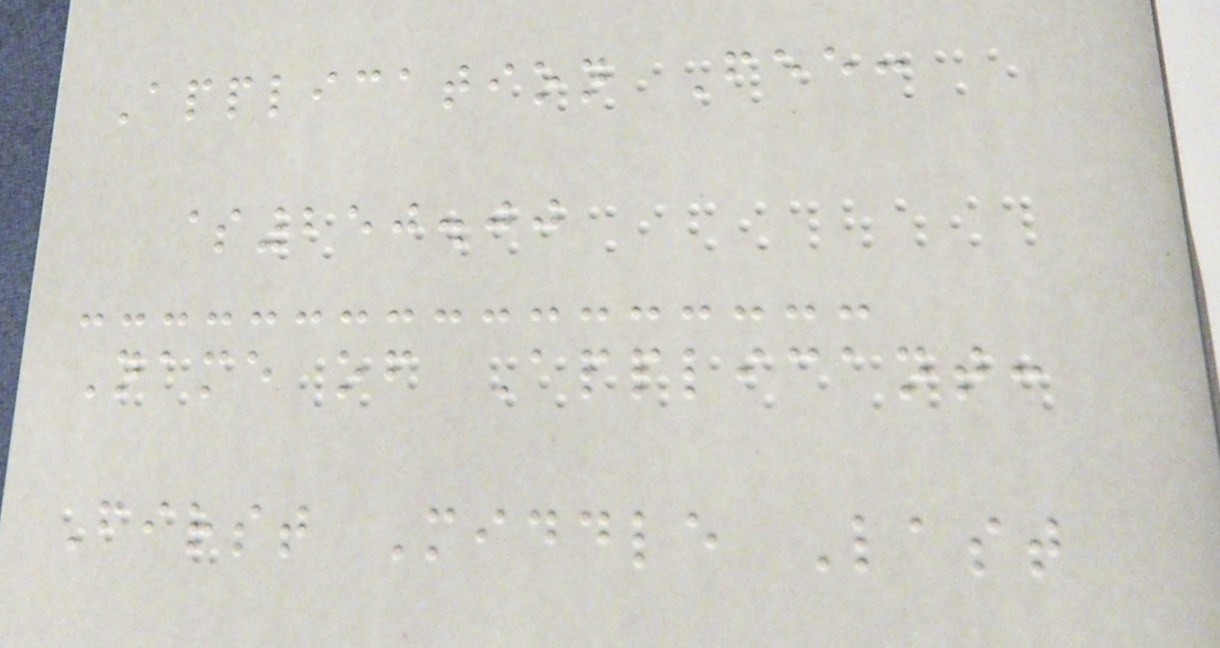Application Fee:
$250.00
Name of Applicant:
First Middle Last
